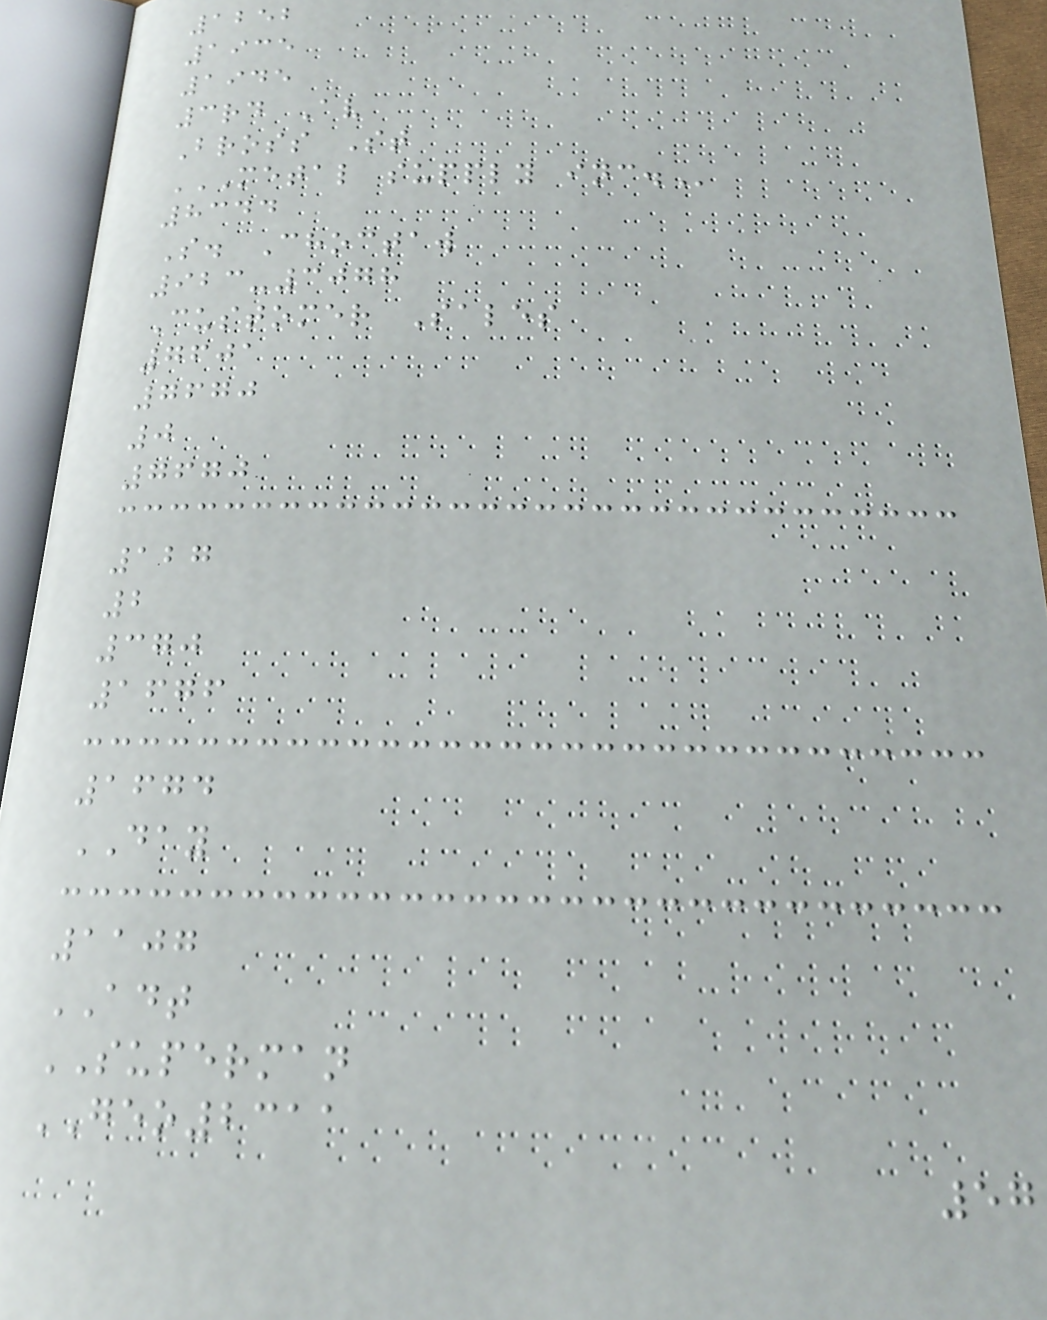1252
1935
1945
3rd Av
Bross St
METAL SUPPLY INC.
8344
S. Choctaw
923-3078
Customer Sales
7601
7670
0
7670
127
2
370
1676
1674
DAY
1107
ADT
SUPERMAN
GEO2311
57
